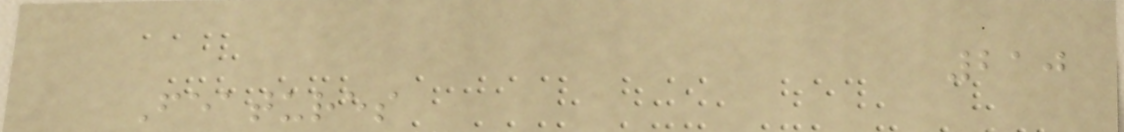210
Features
